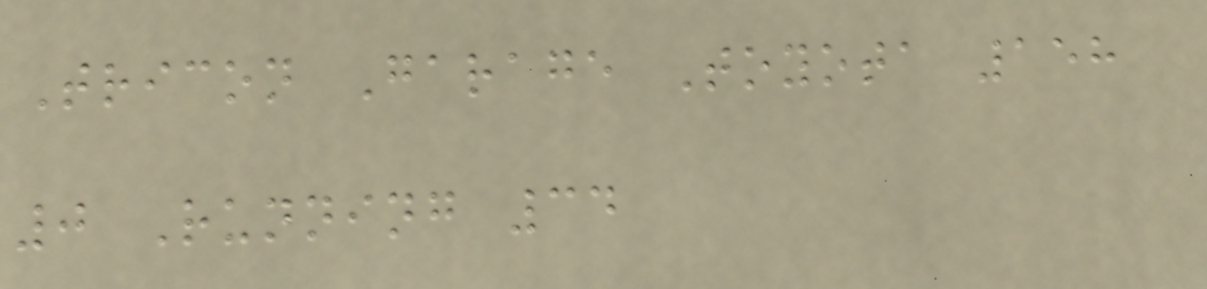Tricon Garage Toyota 158
0 Running 34
